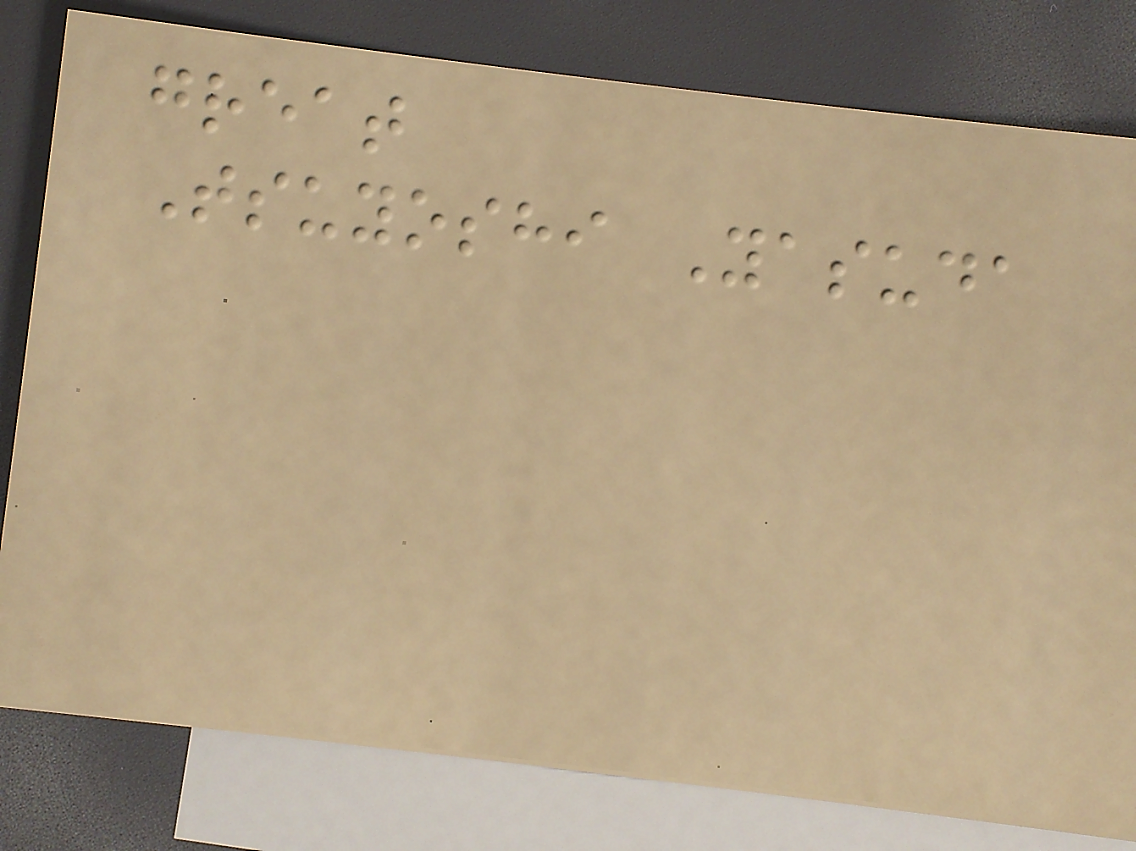great
Tsuyoshi Yasuda
